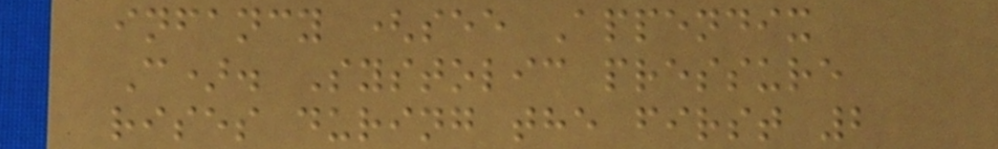infancy (see Appendix
C). Systolic pressure
rises during the first 2
